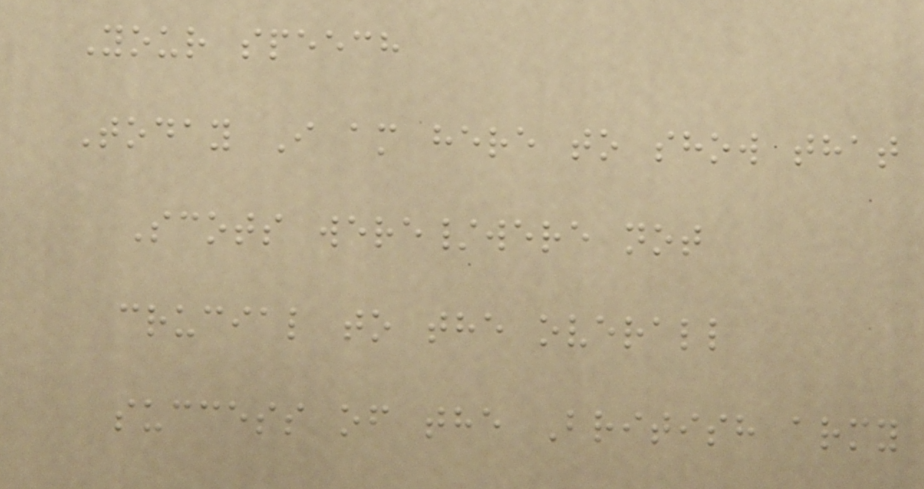Your speech
Today I am here to show that
Scots were/were not
crucial to the overall
success of the British army
